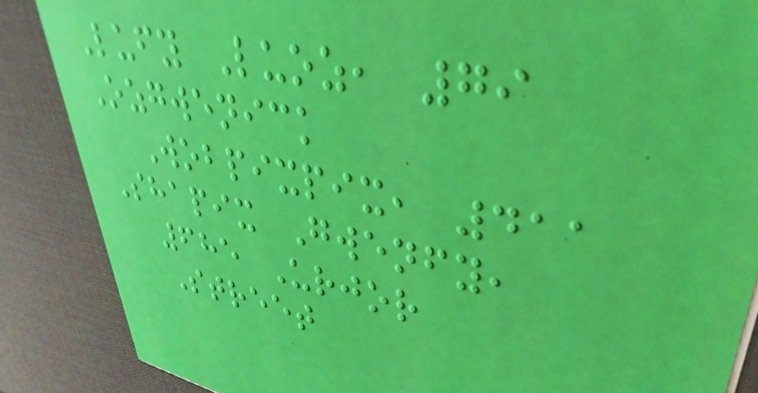Lufy Luoz, 79
Ozgwenick
Wobpixpix, 411
Shapix Gwenfy,
685 Urjor
Street
